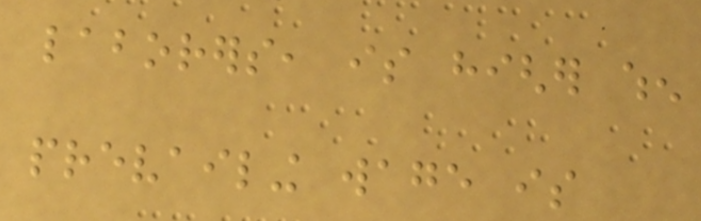laborers, is higher when
prevailing wage is
